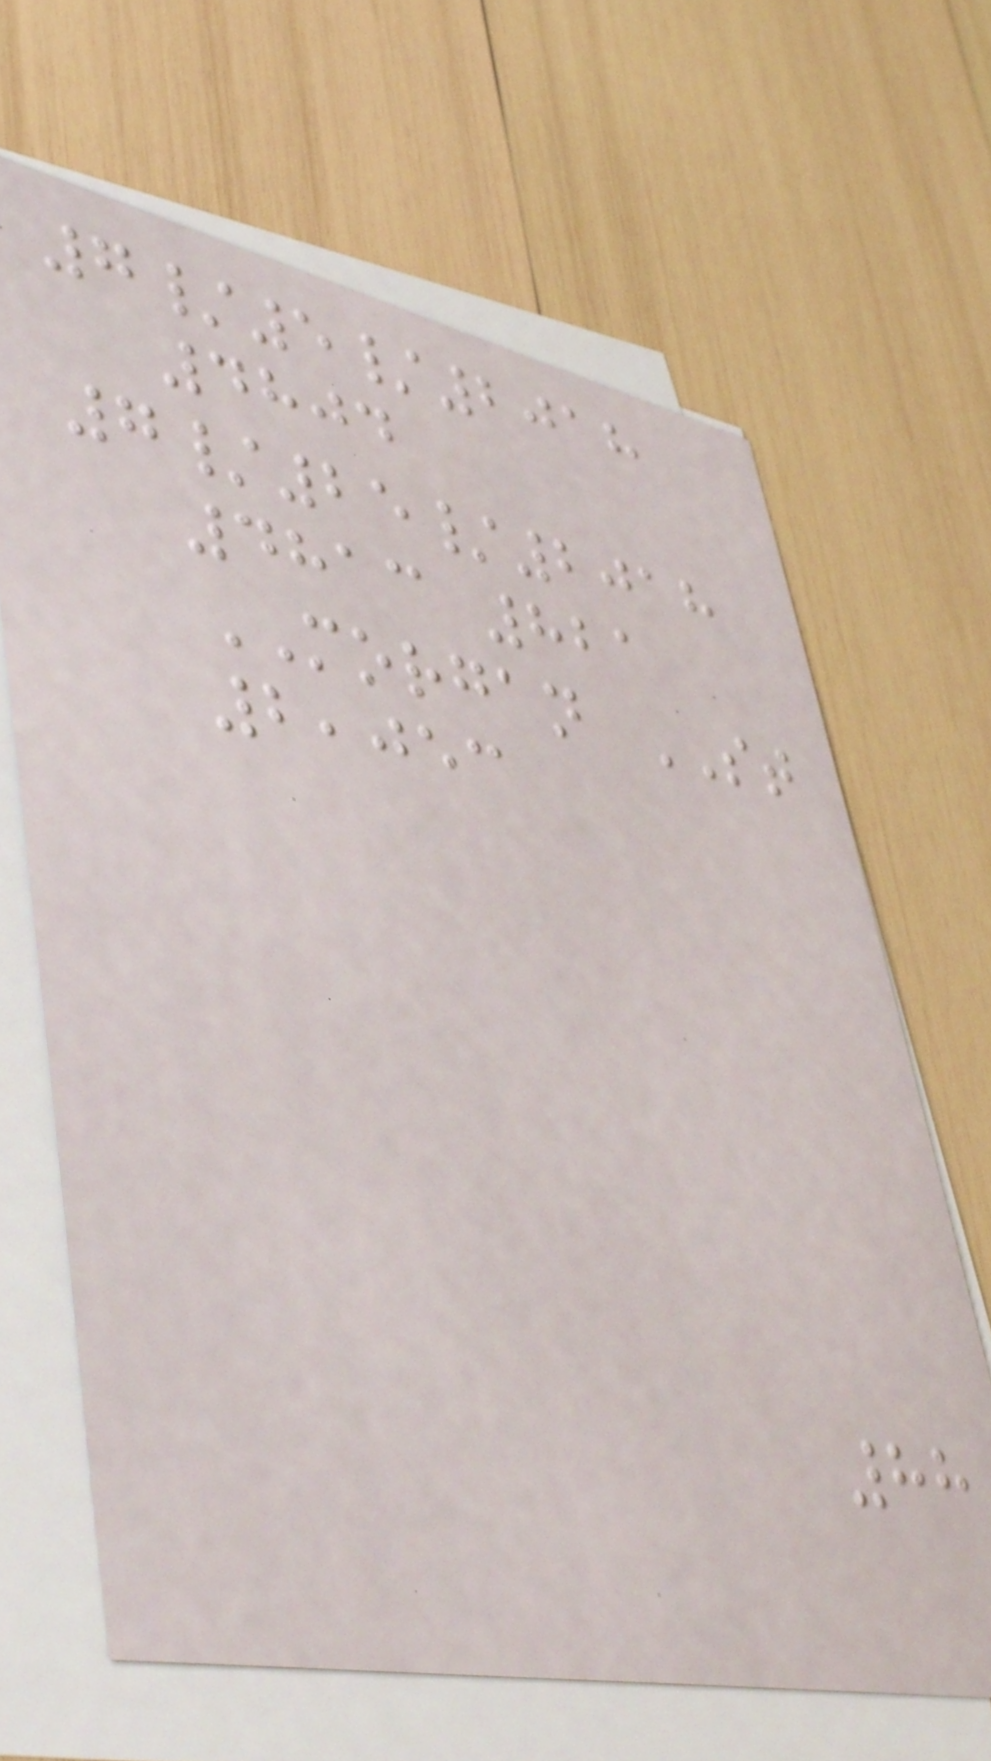7/5/2018
4804
7/25/2018
4813 821
MORGAN ST
2,053
88
